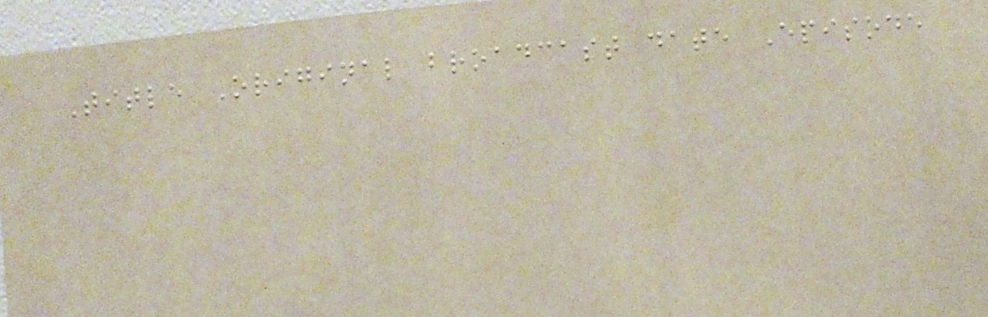Title Original broadcast date Episode
